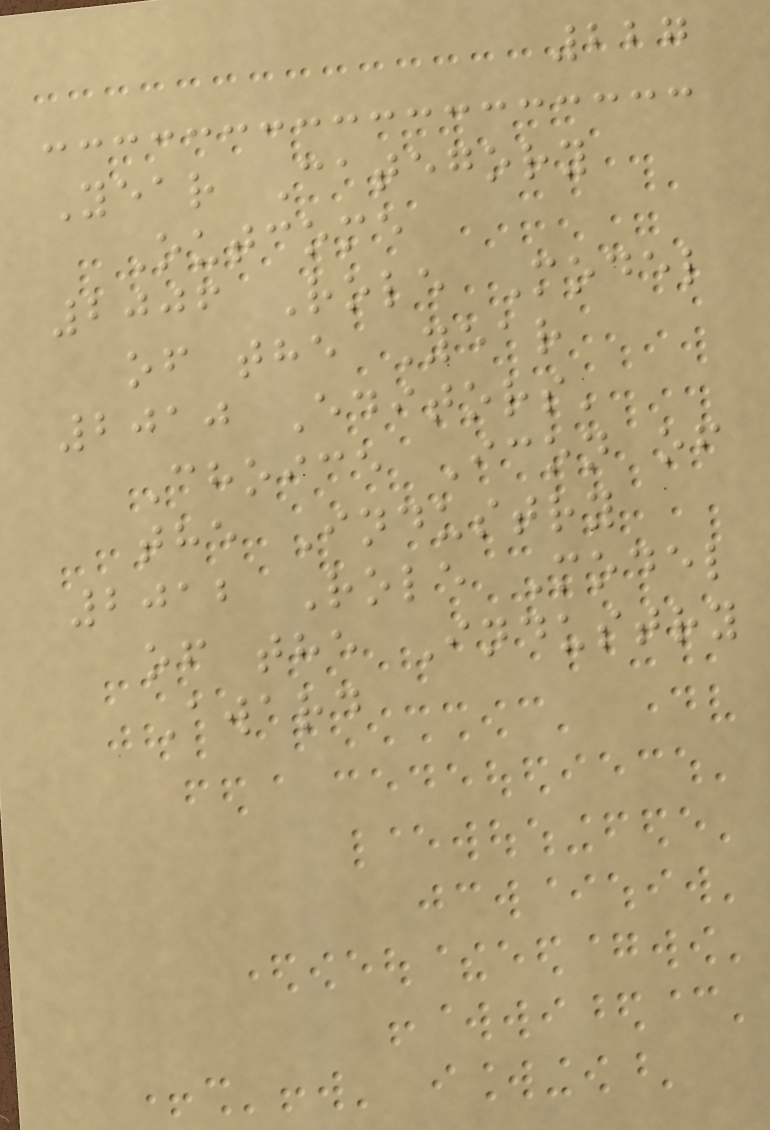227
Year Category
Outcome
2006 Role Model
of the Year
2010 Editors'
Choice Icon of
the Industry
2012 Role Model
of the Industry
Award
